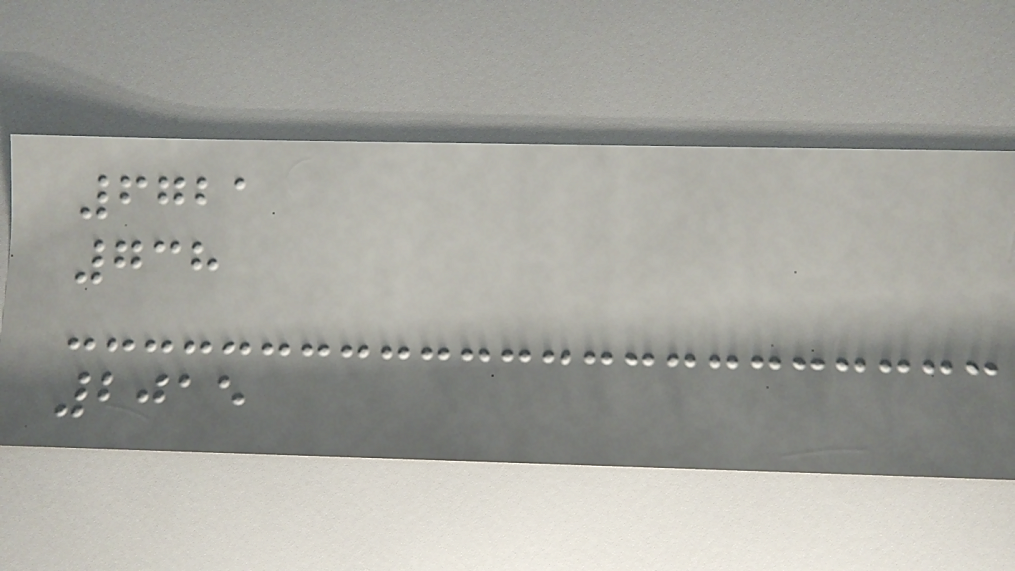6721
738
2015
